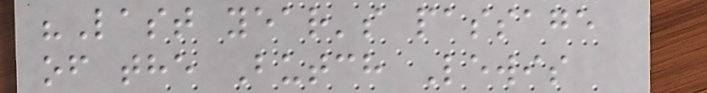"Last year's passage
of the Butch Lewis
